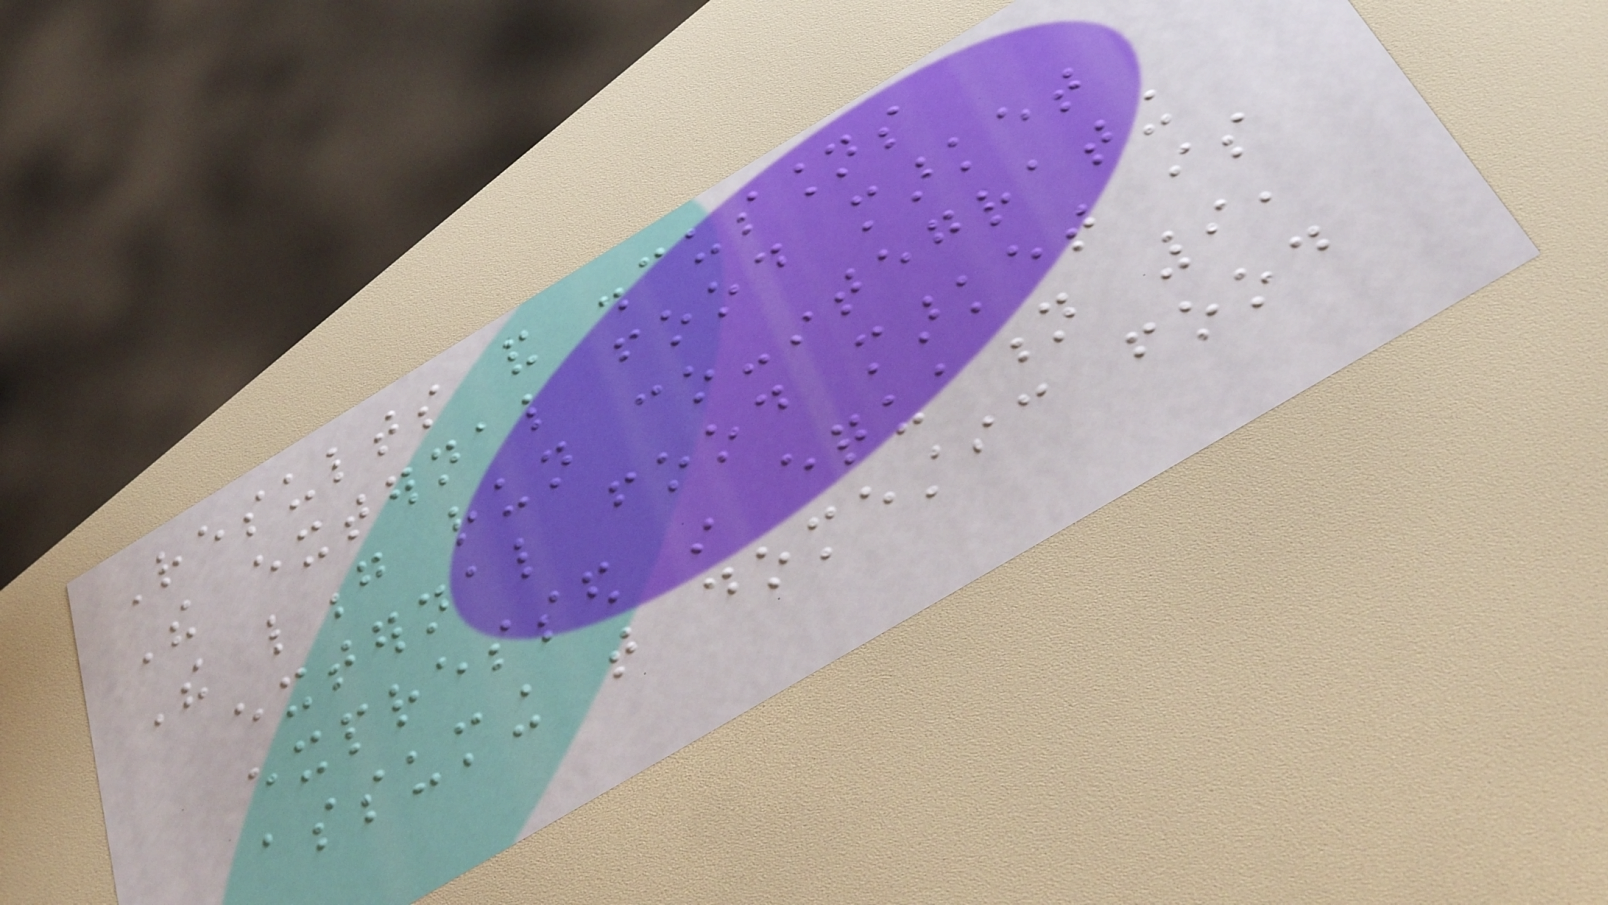Results and discussions
The external food market
The long run co-integrating
external food market is
expressed in equation 9,
assuming that domestic food
